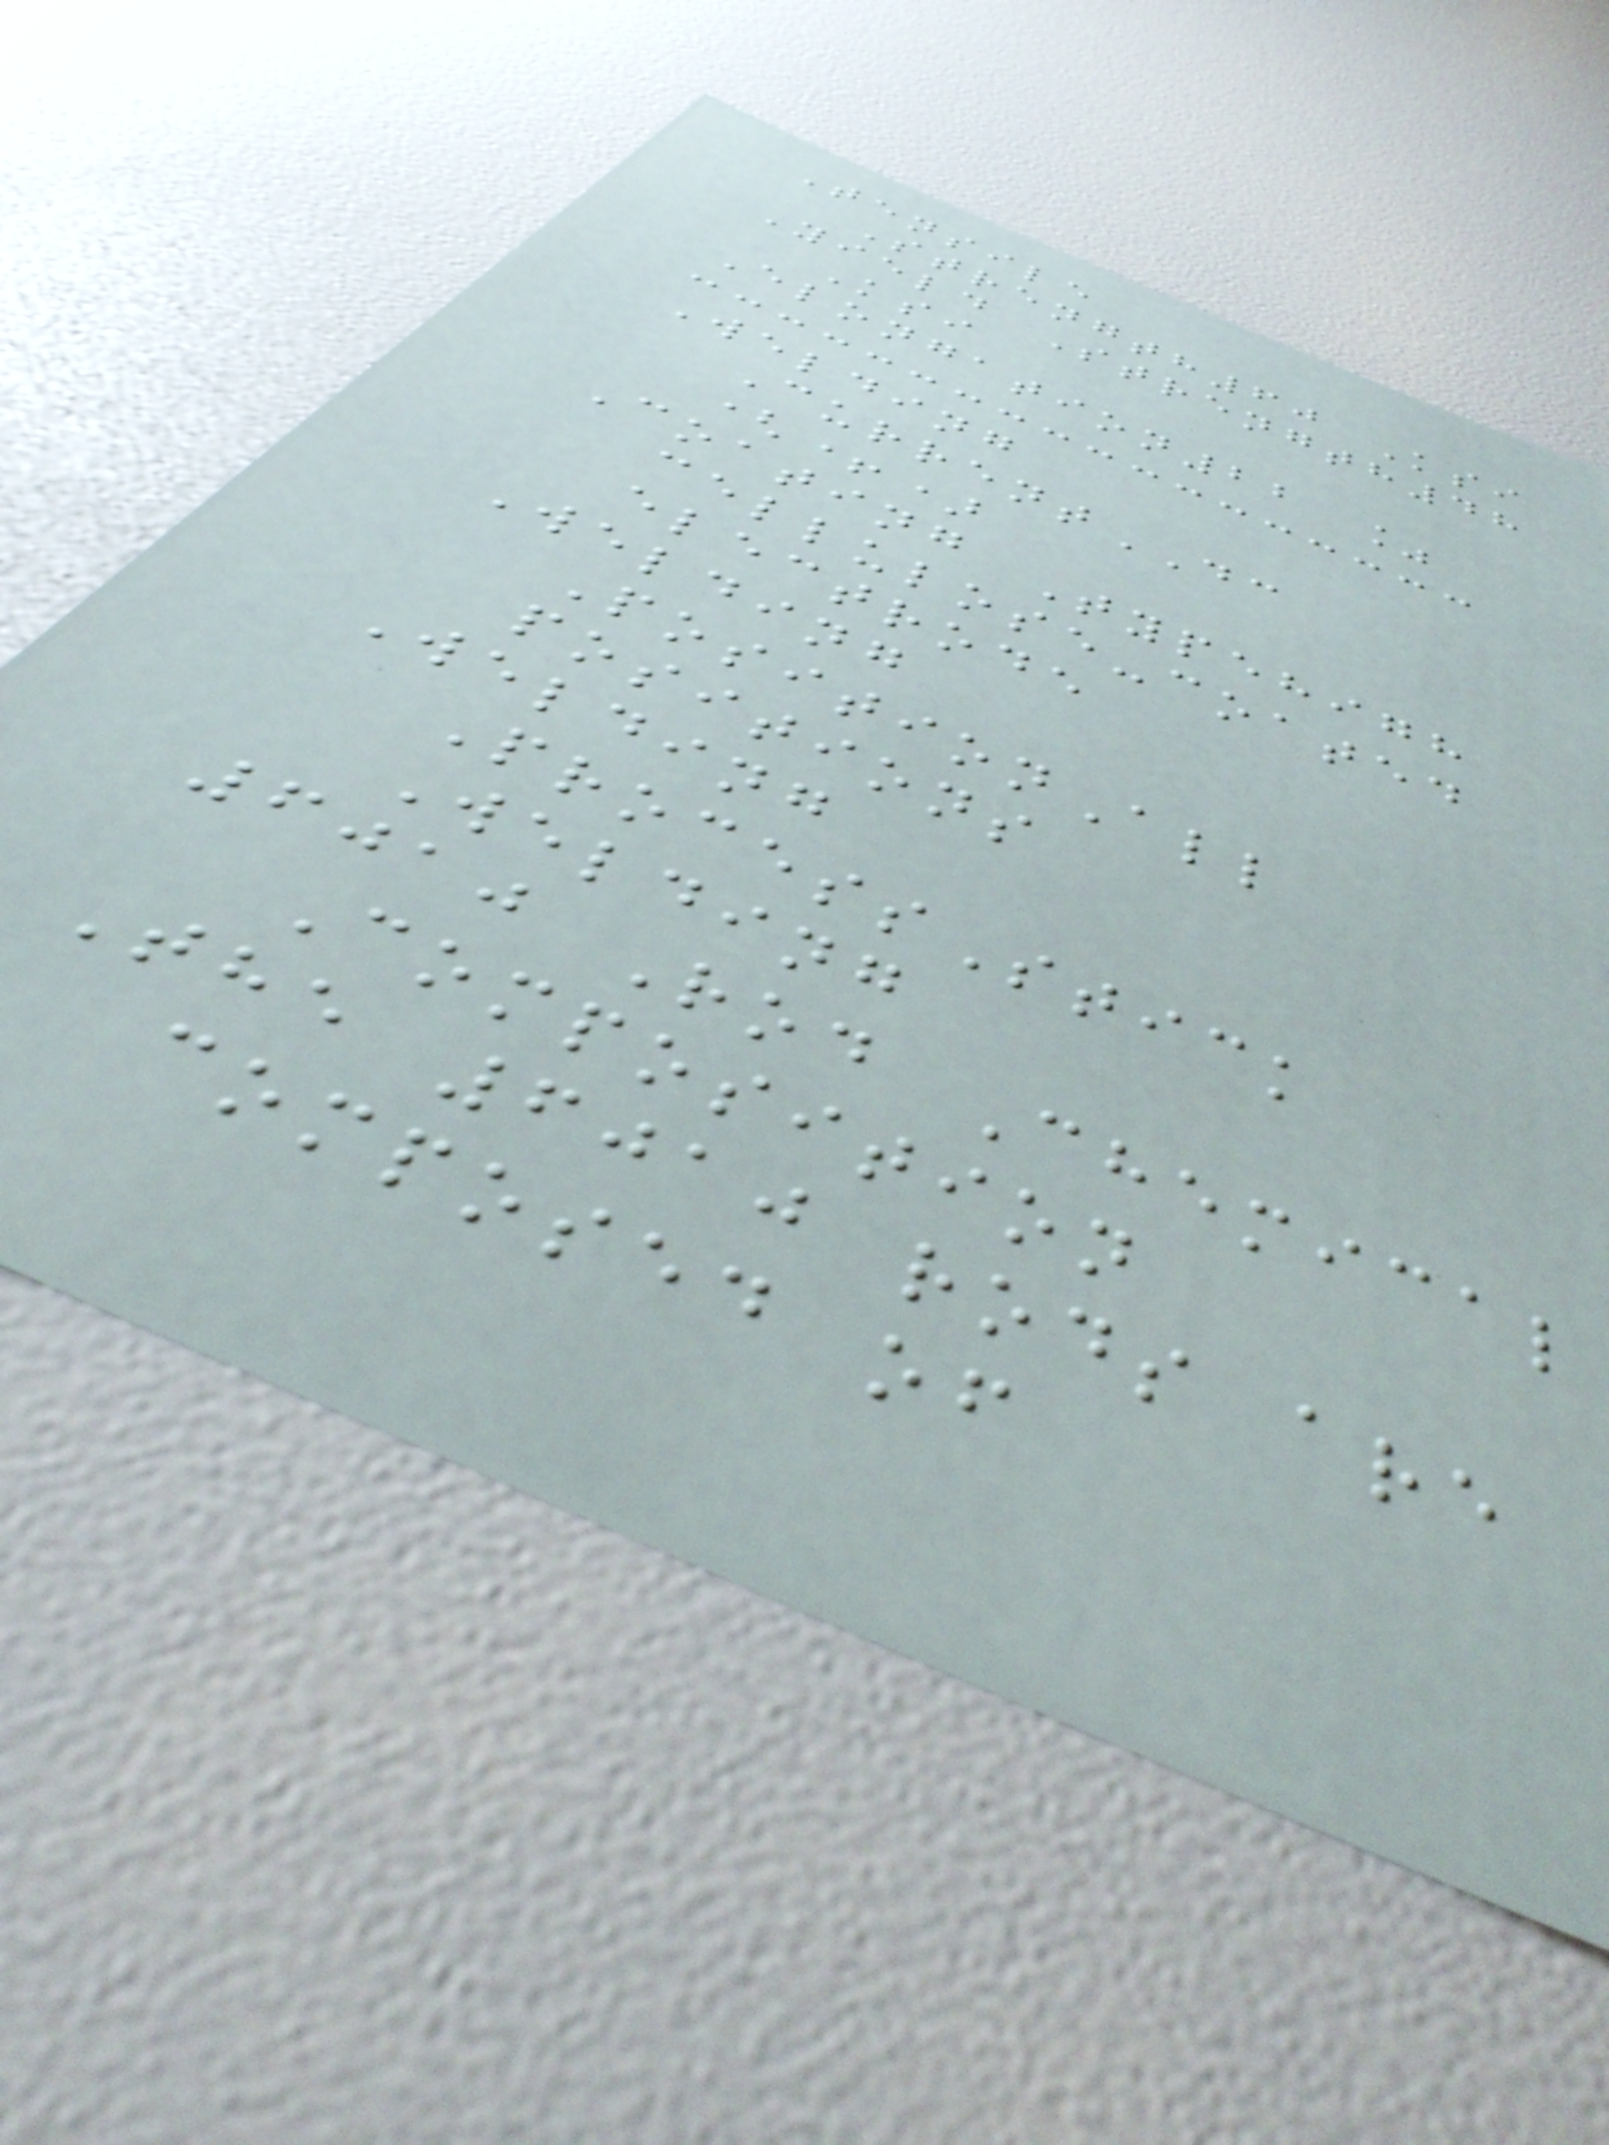Tensile
Strength60 Ksi
Yield Strength48
Ksi
Elongation22 %
Welding
CurrentDC
(+)
Coating Typehigh
cellulose-coated
electrode
Welding
PositionAll
positions
Welding
ProcessStick
Welding
6010 Rod Chemical
Composition
The 6010 rods are
composed of
